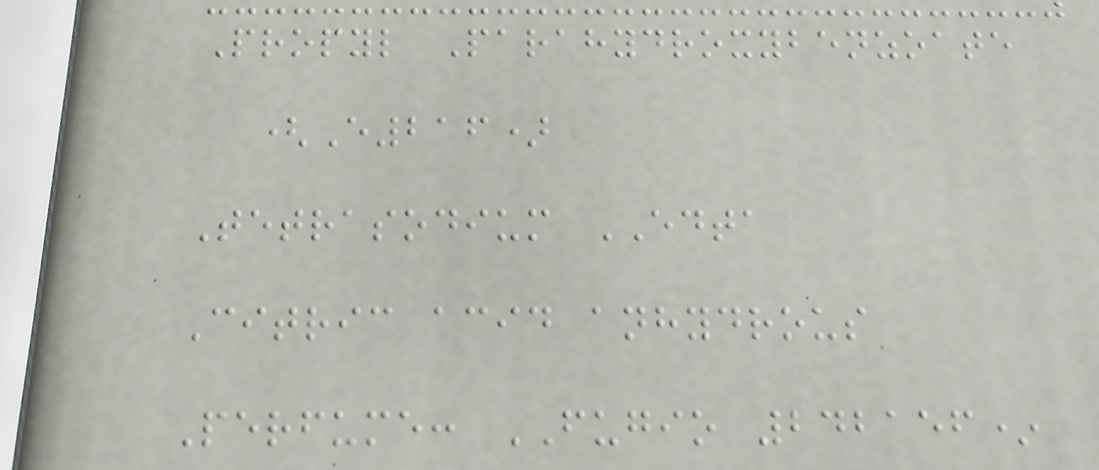Propyl Parahydroxybenzoate
(E216)
Tetrasodium EDTA
Citric acid anhydrous
Perfume: FUGIO 242156*
